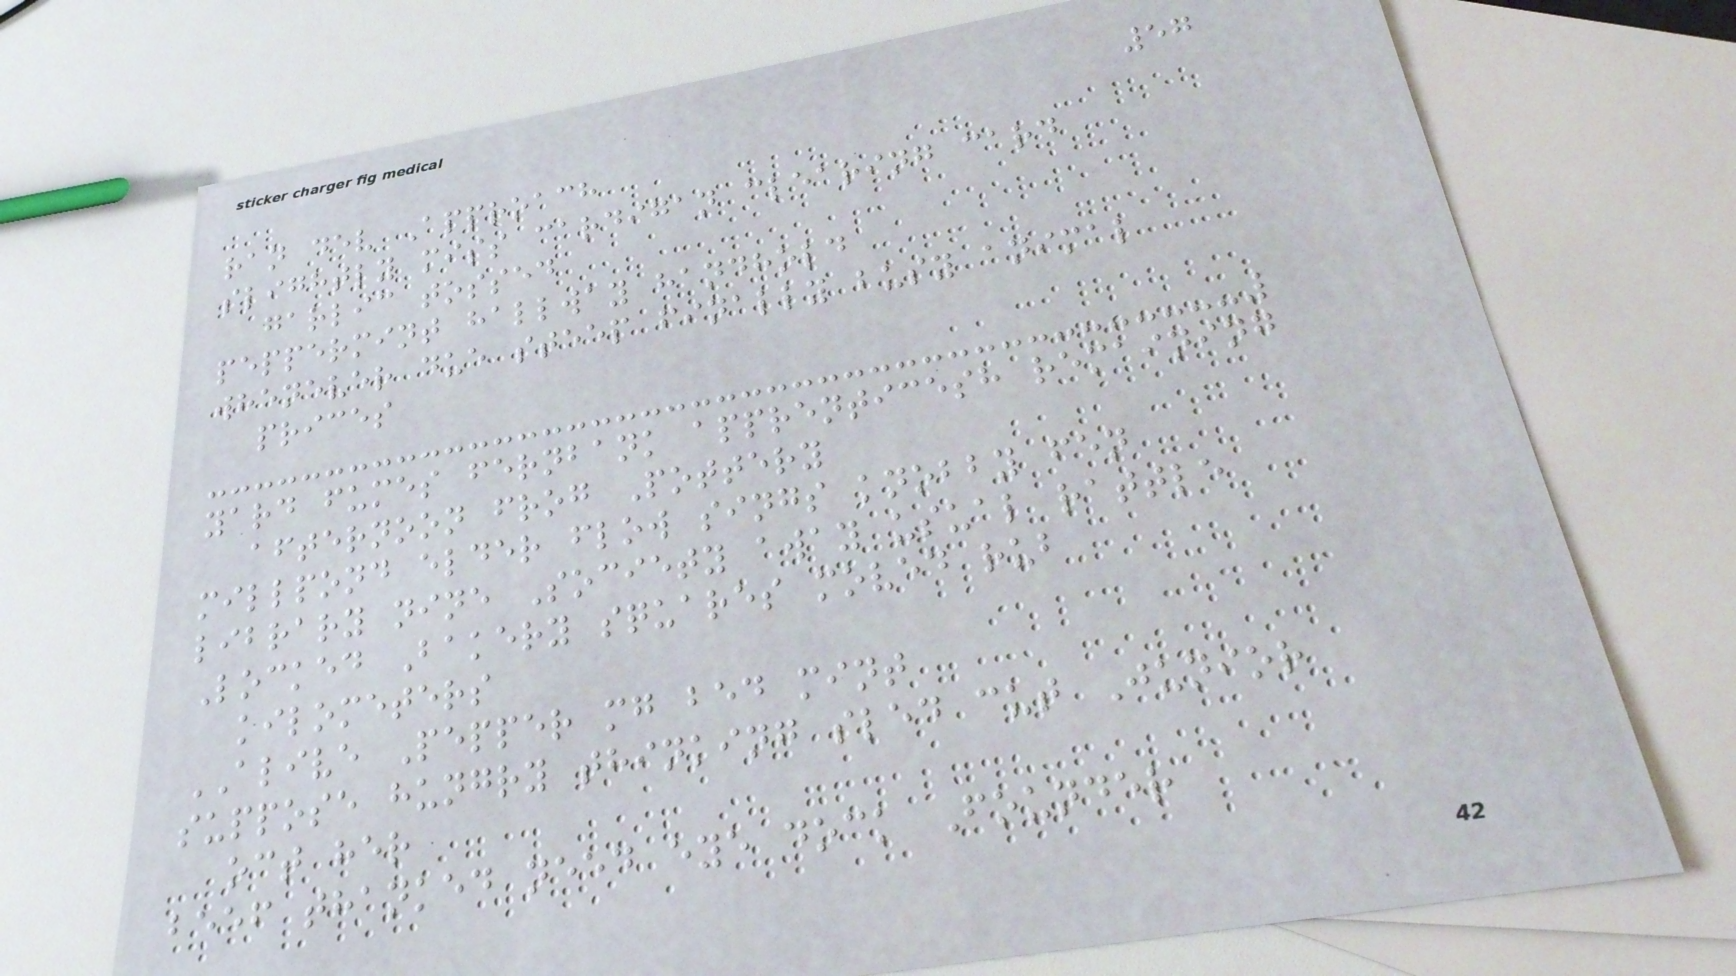57
ran dev Approach
slightly miss cardigan clearing card
garlic tossed
peppermint hallway handhold
whenever due steep finally busy animal
prices
yard fumes fernbank apprenticesh remaining
afternoon frog Pottery
millpond elder flow sings knobby fen
library nine Society away usual rattle
Locked Bakery squares moved rub
kilometers
ALIVE Pepper mg bed mint
suppose hungry thinking sled cut Junior
oct her
beef thanked need eye dock Founder
